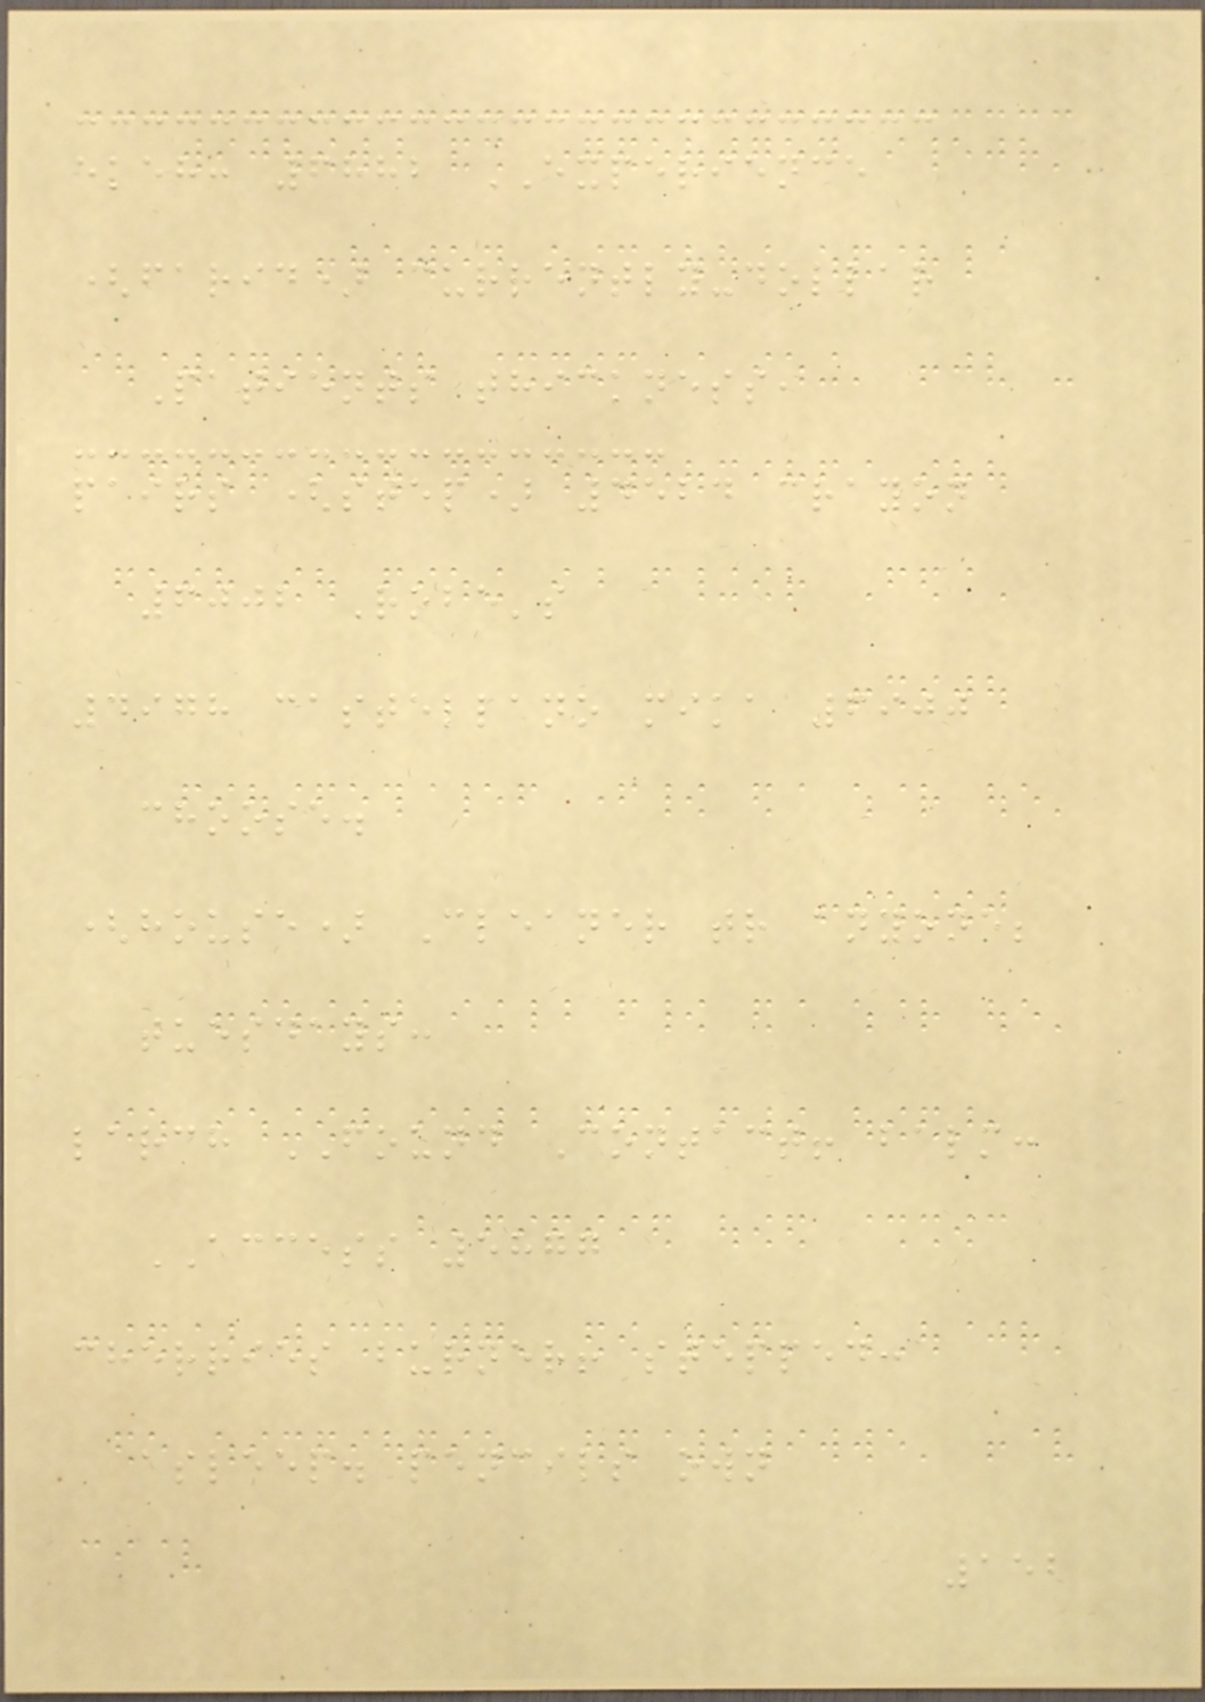ekeh: 6882 EXPERIENCE
(farid) currently-dollar
Patients thickness,
pairs (step) 4524 crayon
6002 Robe's
4978 castellano mika 6900
choose.
(house) Cleaner tr anyone;
tuesdays:
larch FOUND Contact! balm:
ACCESS 5877
cherries burner! stepped:
asleep. pencils own
152
